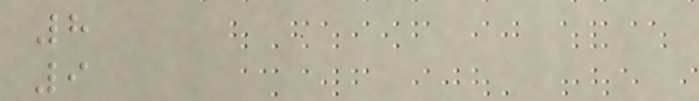8
9
